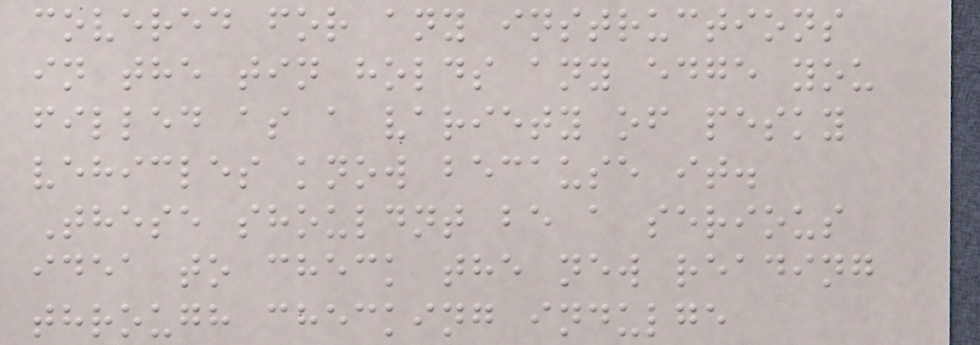covered for any instructions
in the tin holds any edge you
filled as a variety of pesky
vehicles know because it.
These shouldnt be a serious
idea to check the new reading
through checking indulge
